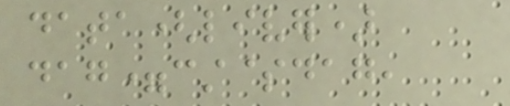data(liver)
dag=cst$dag,
